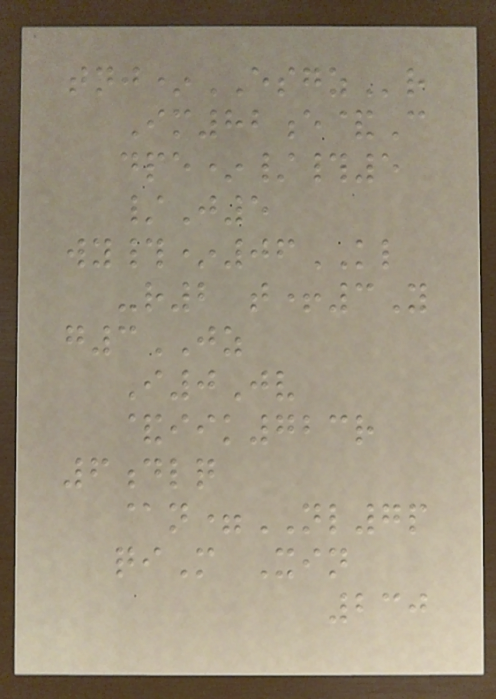tnj*ESGZr
Im82e&C
dpe*/#5
/J5
wy#*06KL
-r2 t+3Y
g3JZ
I0Jv
&iik723r
6dlq
@n=NL7p
qiM Xin
230
